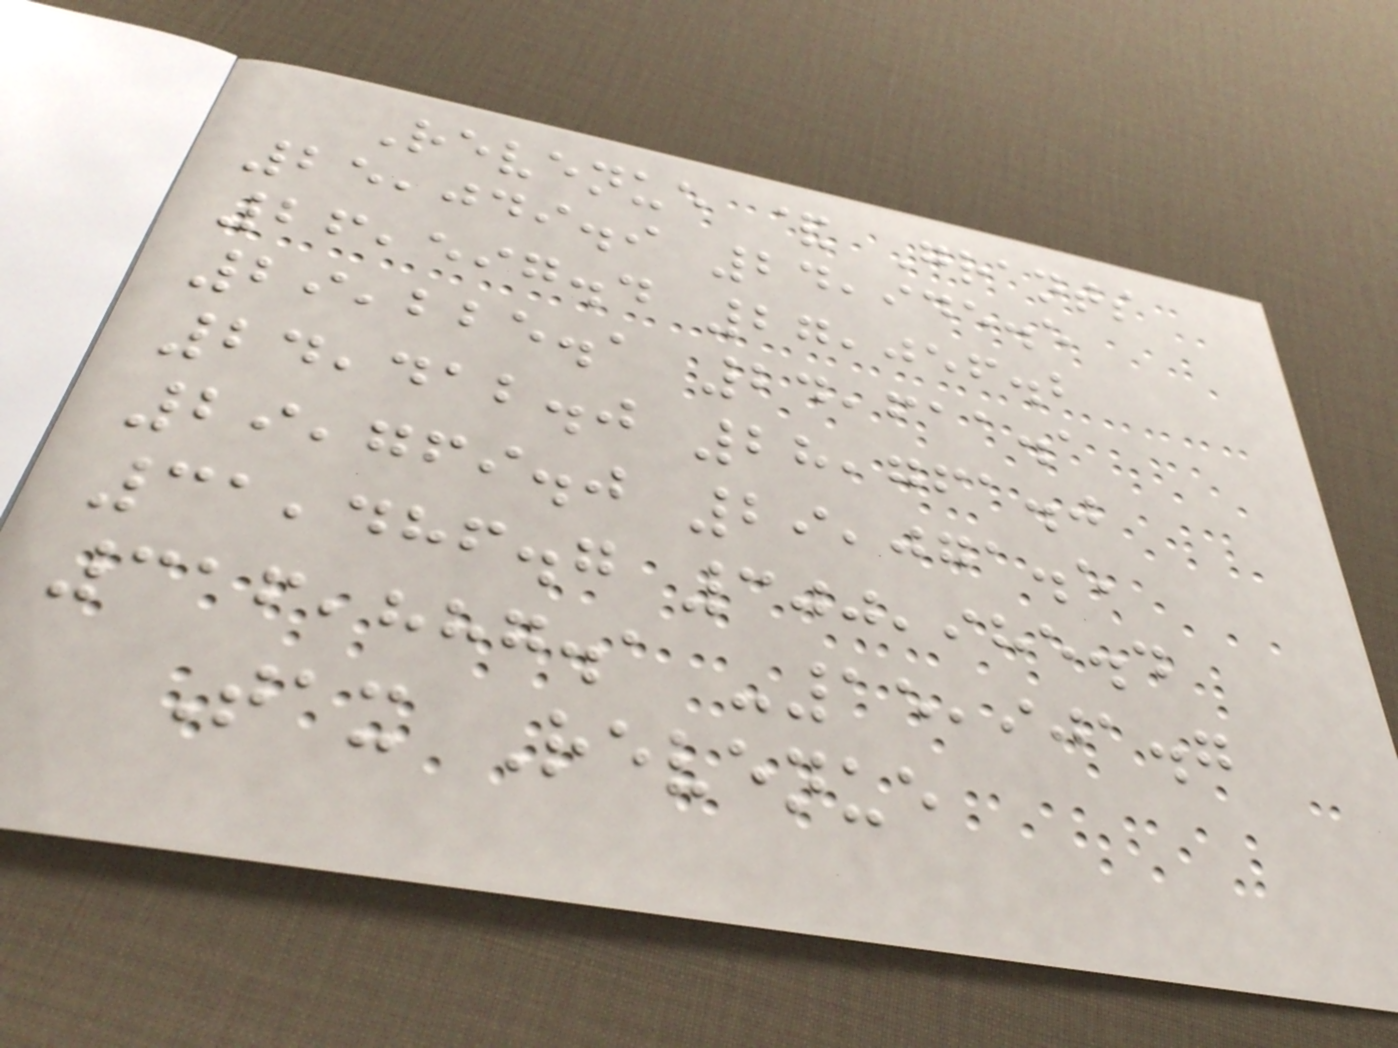Revenue & Grants
25,049.9 24,945.5
26,597.4 27,056.2
29,225.1 24,611.1
24,412.0 28,761.0
29,769.0 29,071.5
31,486.7 300,985.4
316,887.1 -15,901.7
Tax Revenue
